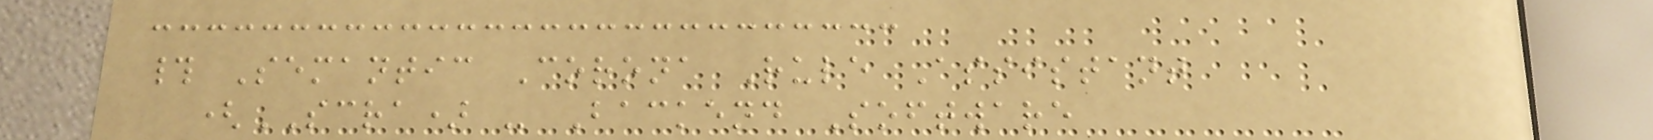# Semantic Corona Rule Assistant
(SCRA) - Backend Software
